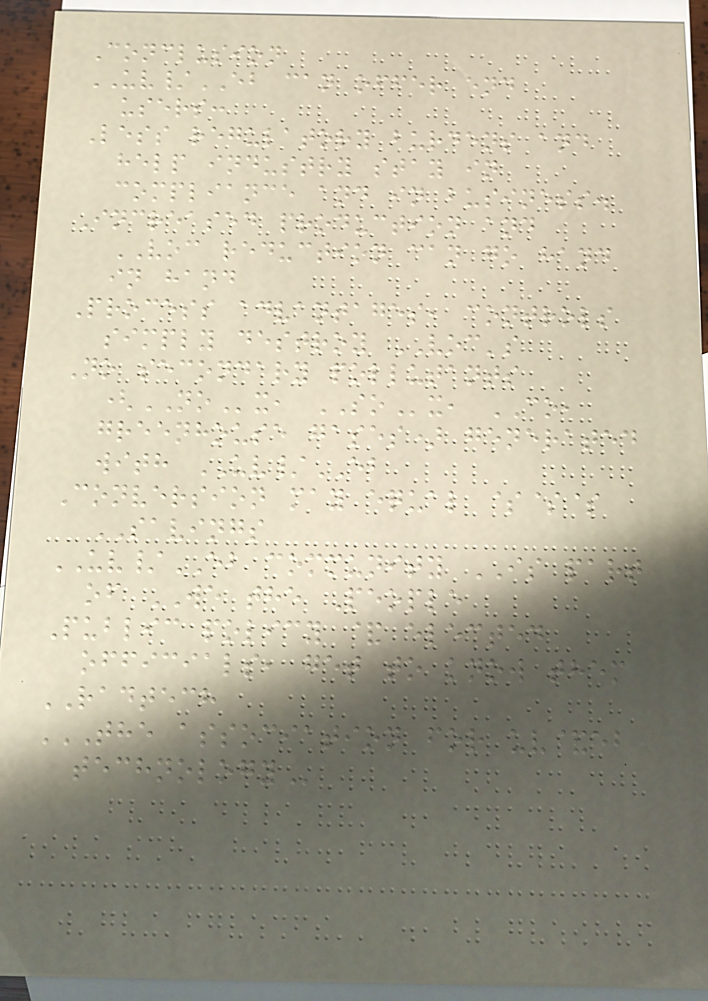Conclusion
UV/EB can offer end
users:
Less regulatory burdens and
help industry stay in
compliance and in business.
Increased production and
VOC reduction can go hand
in hand
Process advantages, controls
simply destroy VOC's
No secondary pollutants
(NOx, SOx, CO,
greenhouse gases) generated
with UV/EB
Conversion may equal $$$
SAVINGS
UV/EB community IS part
of WE the People
Public policy & elected
officials, get to know them
RADTECH
THE ASSOCIATION FOR UV&EB
TECHNOLOGY
